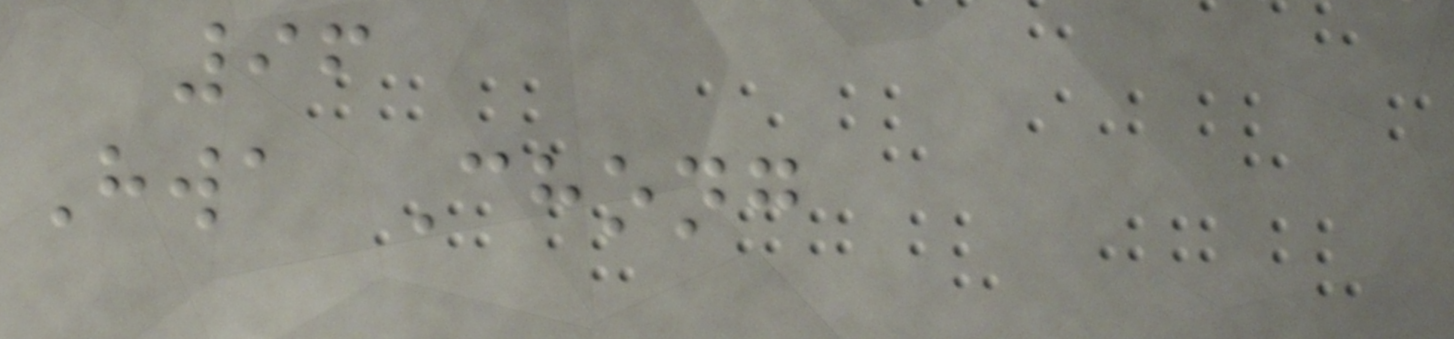96
Hwa Chong
